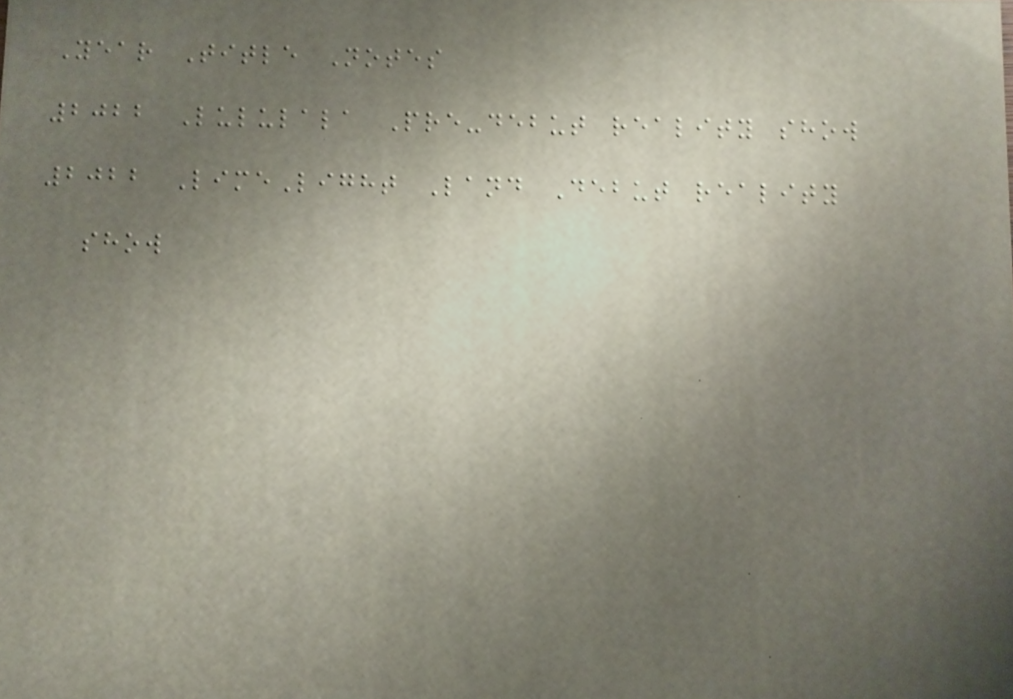Year Title Notes
2022 Lululala Pre-debut reality show
2022 LimeLight Land Debut reality
show
